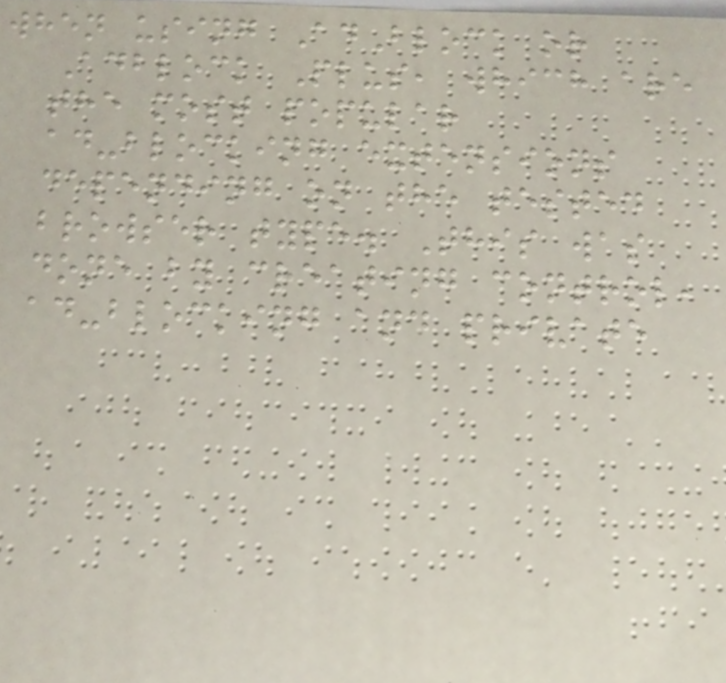when using AdBlock or
Adblock Plus, which are
the most popular
ad-blocking extensions
depending on the tested
browser type. This was
done by creating control,
ad-blocking and private
